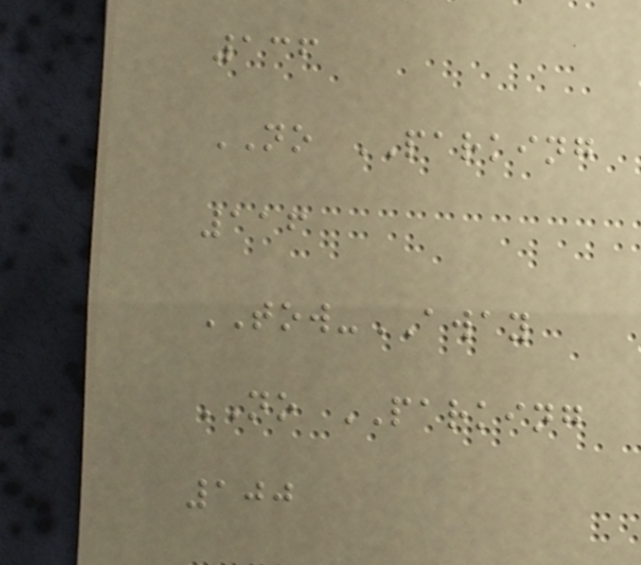136
NO PARKING
116
TOW-AWAY
NO PARKING
100
